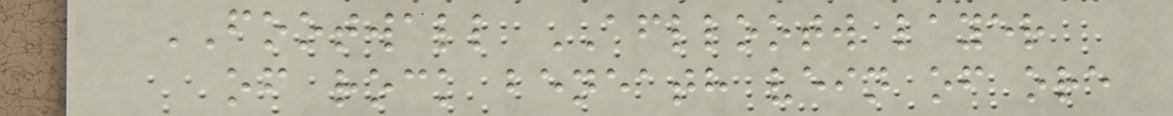FOOTWALL AFLLOOTW layer
of rock beneath vein of ore
